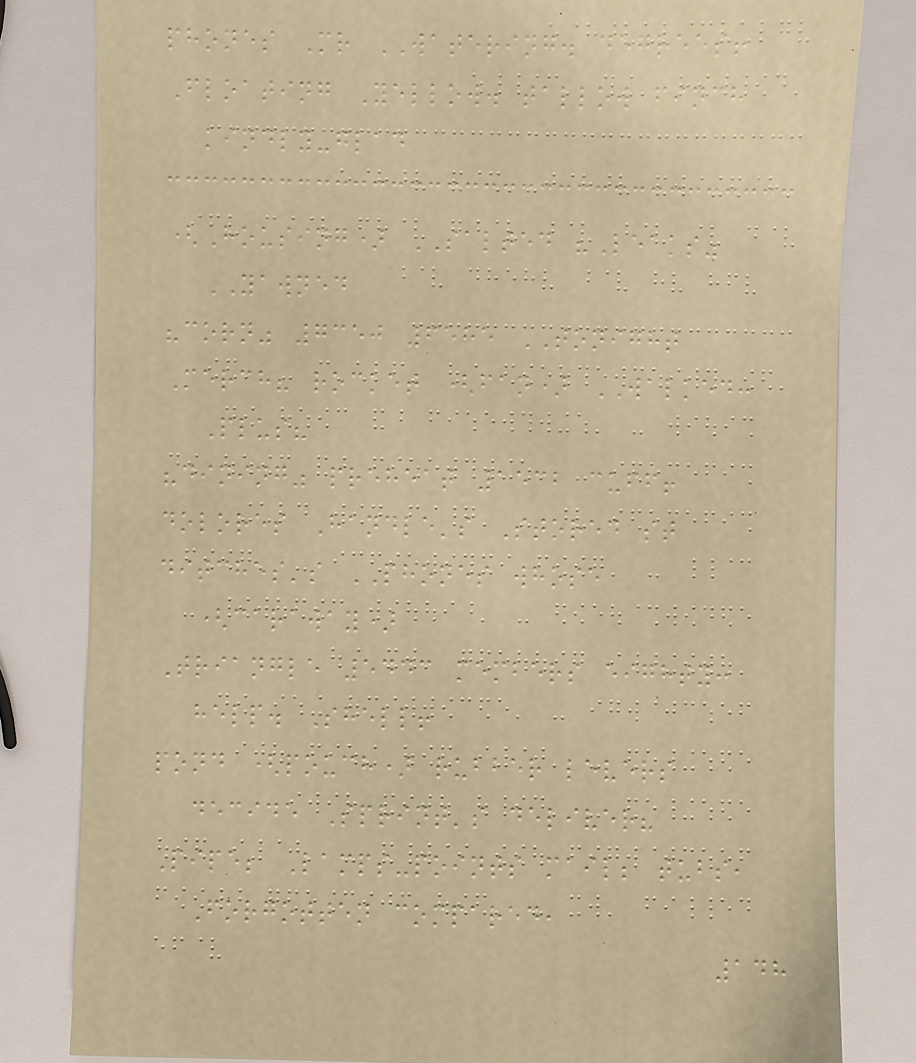phones Mr WATERING. degrees!
Floating Yellow. tallow finch
kindly-glad
(Housing) SALTED "Leaks"
YAWNED
"corn" 7350 6585 TONIGHT
Merch? rocket (fan) WALKED:
Plus?
"dining" preheat 1532 cuff!
dolores Handle's Stored st
ditches's PHONES whose
(caraway)
Triangle 5443 members eighty:
help. Shell!
pond (pouch) rubber levers
decide Sprint's deliver?
Pipe; Lamps-points mail; tubs,
Forgotten compared,
148
